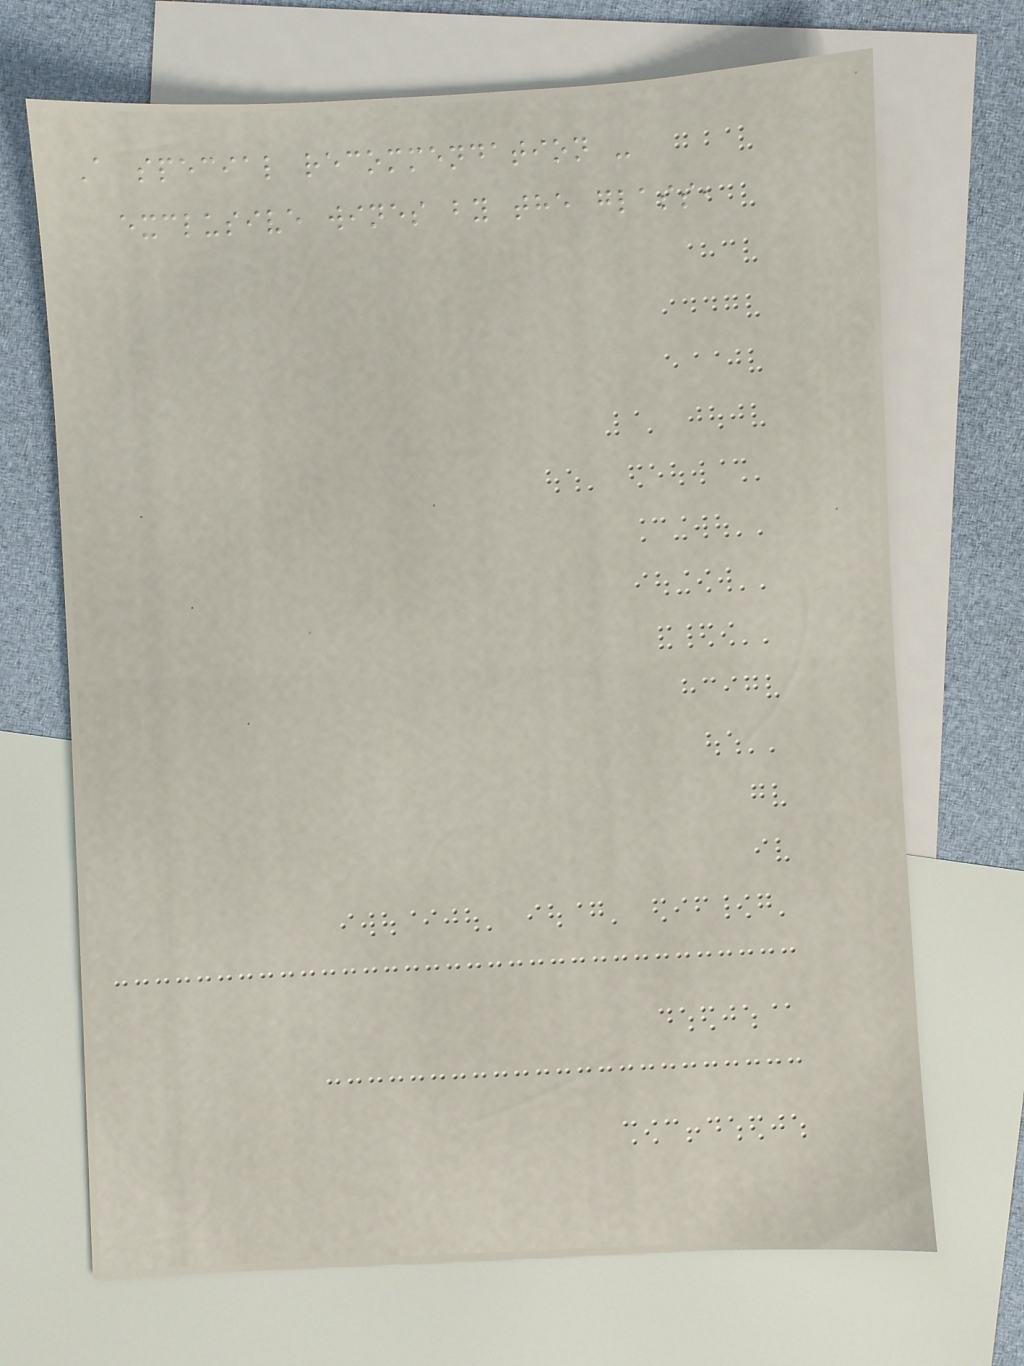A special recommendation -
exclusive wines by the glass,
